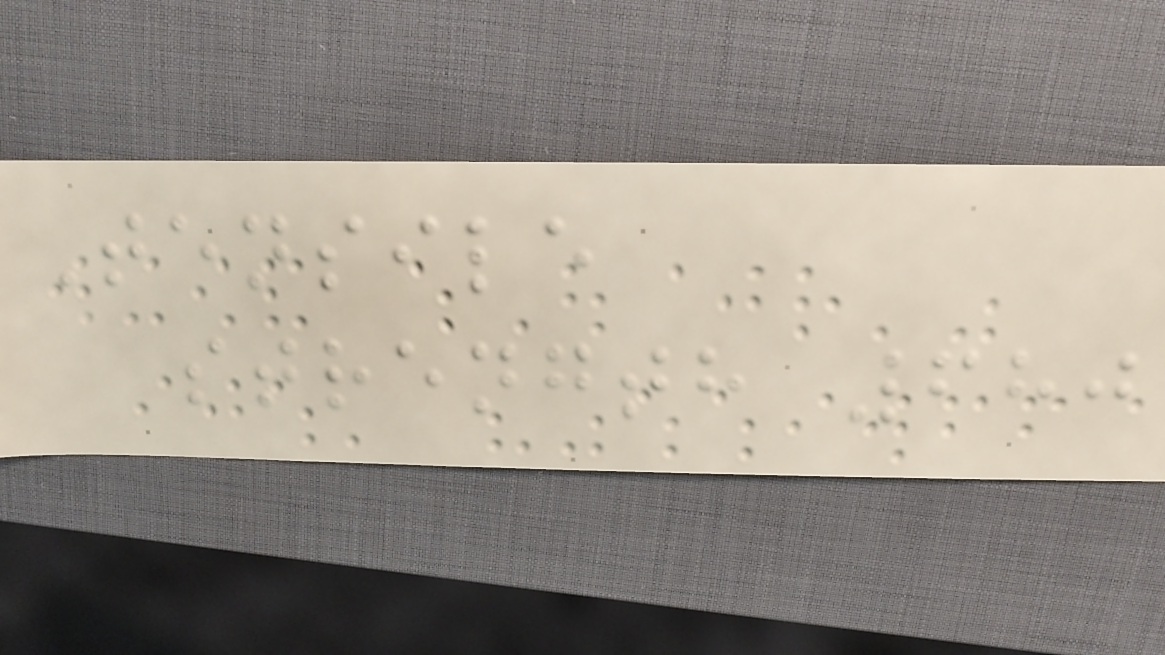Tensile
strength 680
